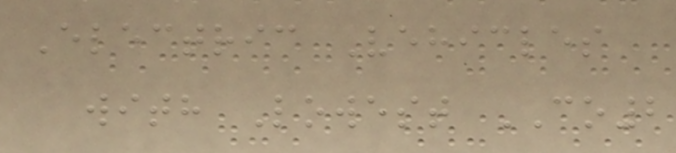Electric Vehicles
with Lowest CO2
